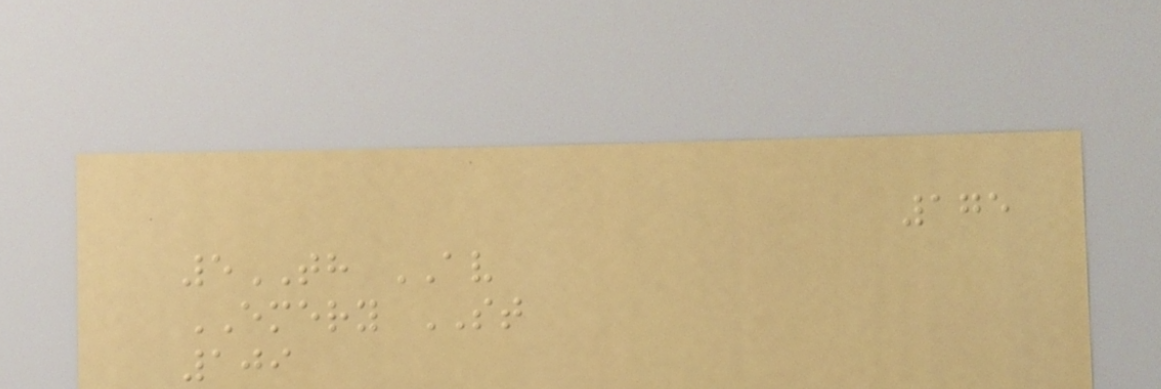175
5TH AV
EMERY ST
109
